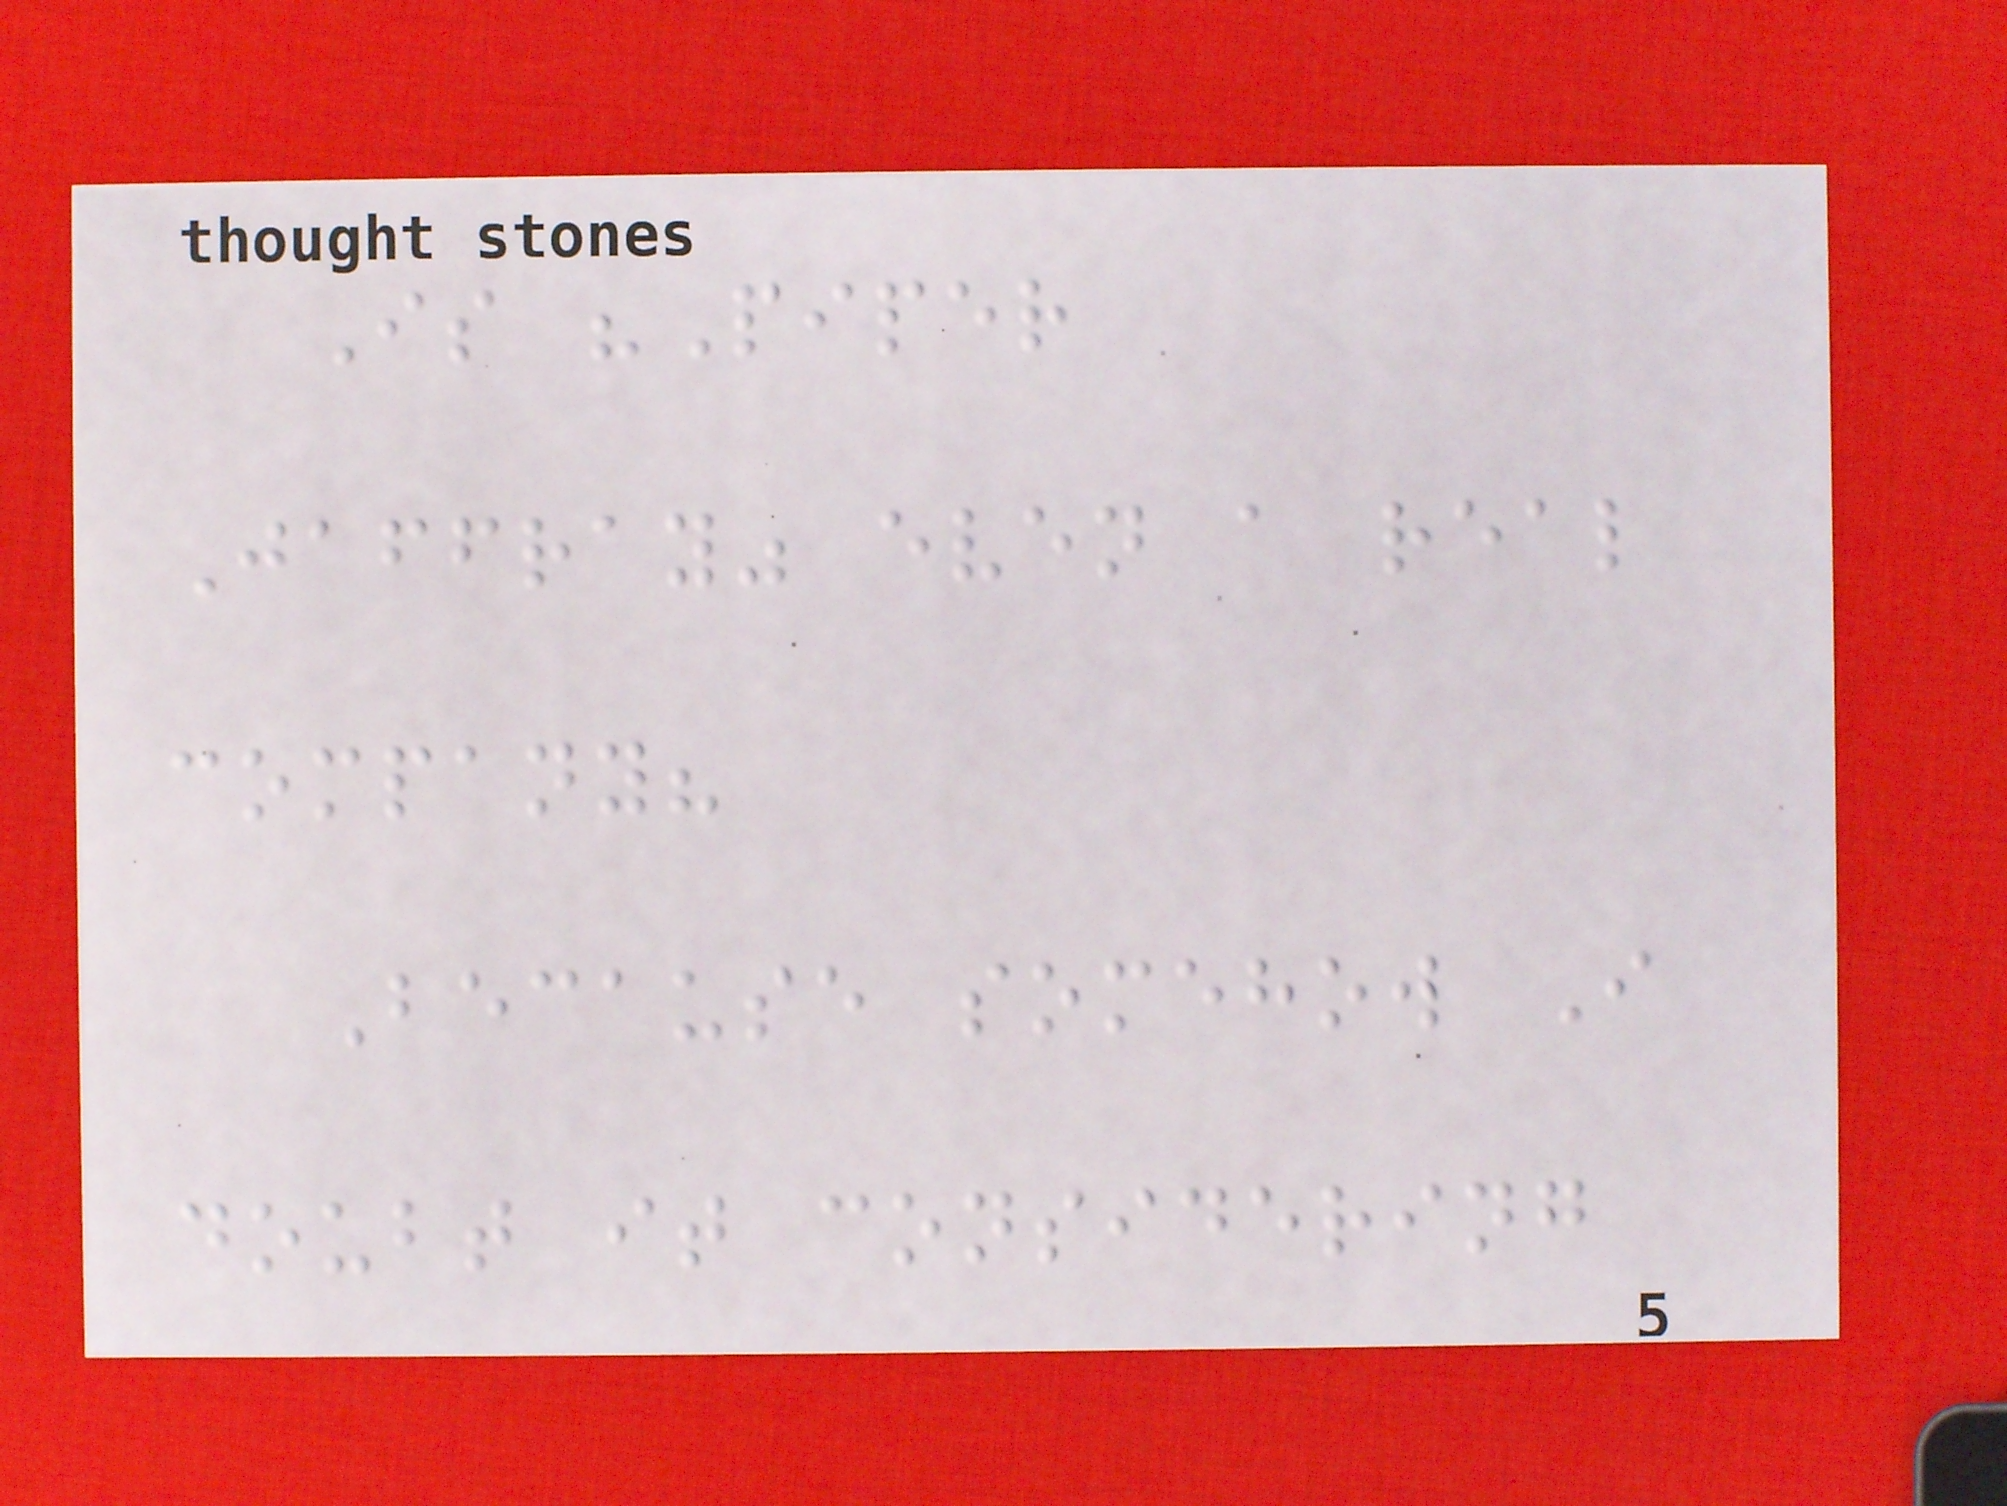Is "Piper
Jaffray" even a real
company?
Because somehow I
doubt it considering
